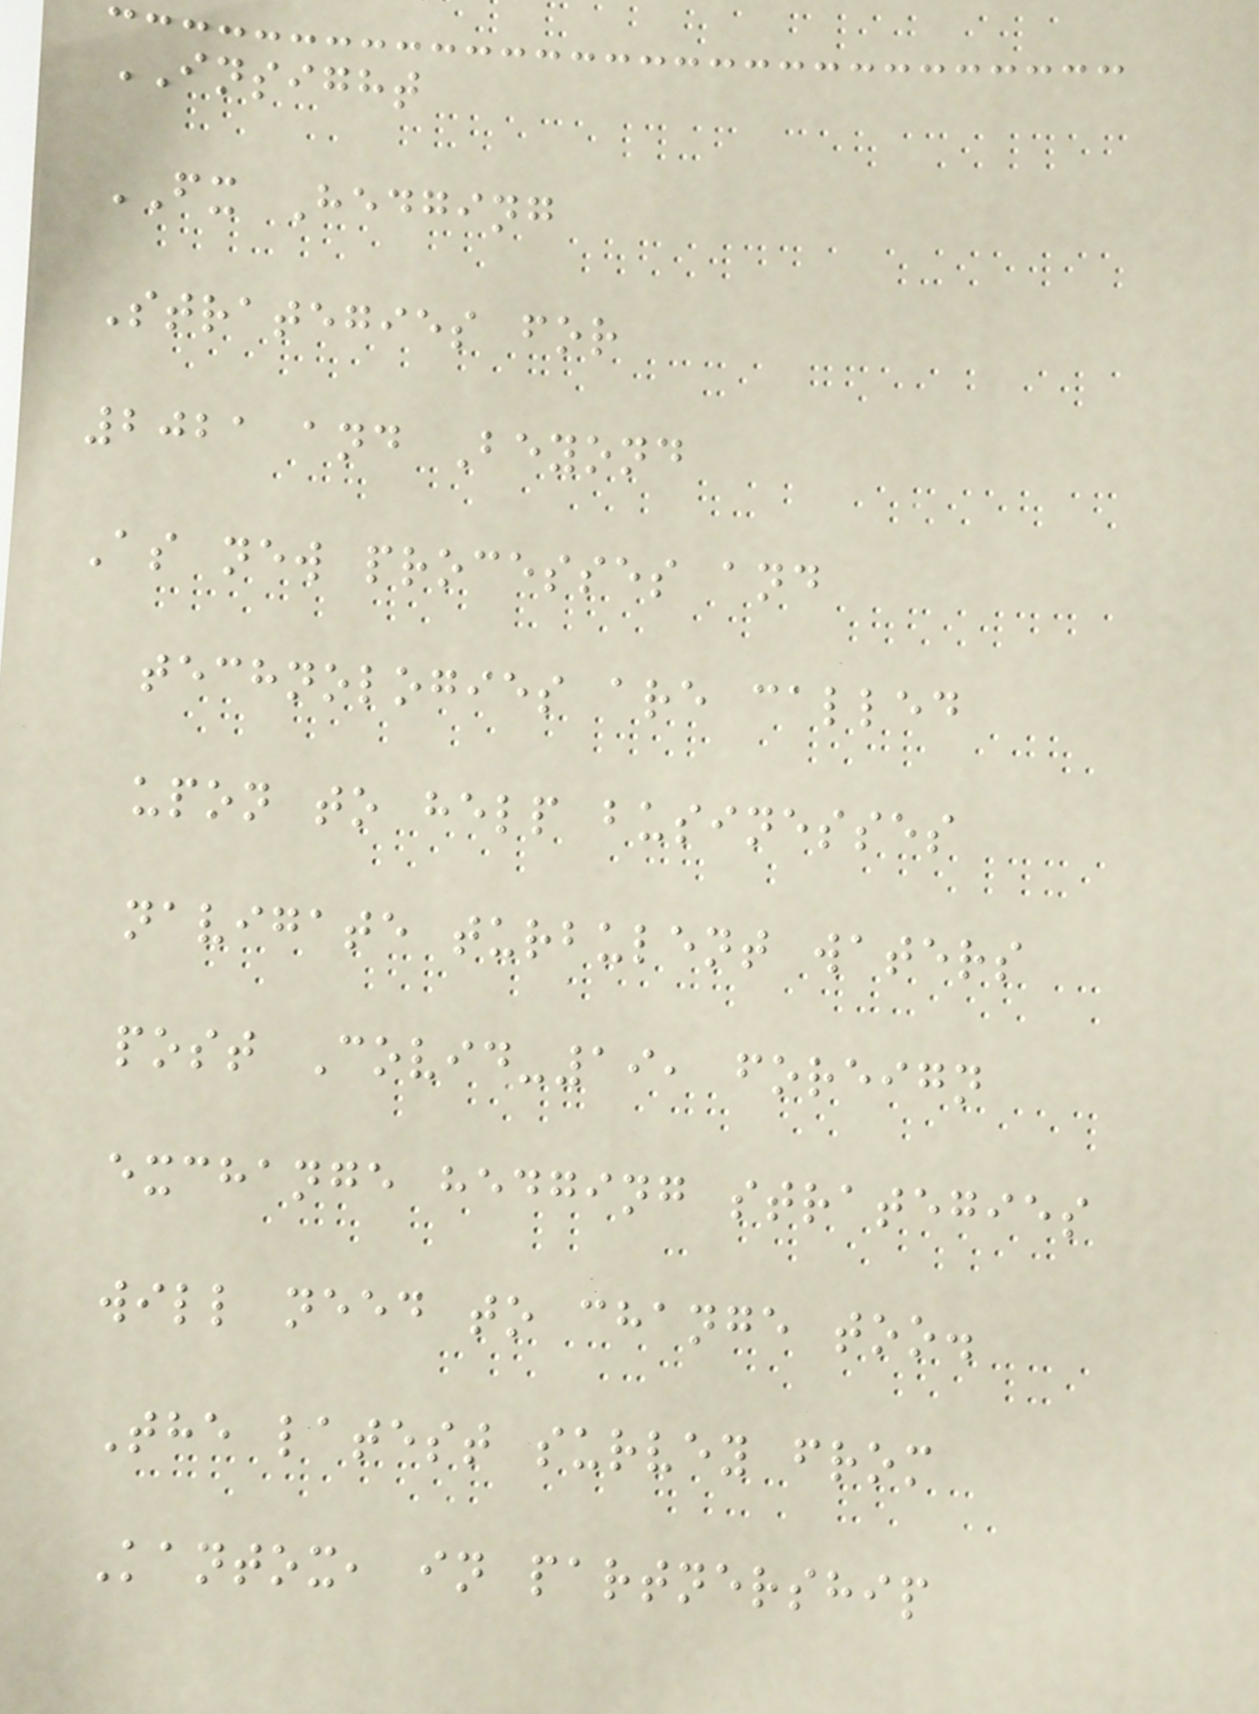INSIGHT
FX Hedging
Strategies for
2021 and Beyond
As new processes and
technologies are called
upon to help businesses
navigate turbulent waters
post Covid-19, foreign
exchange hedging strategies
will need to change too.
The latest survey from
Kantox, in partnership
